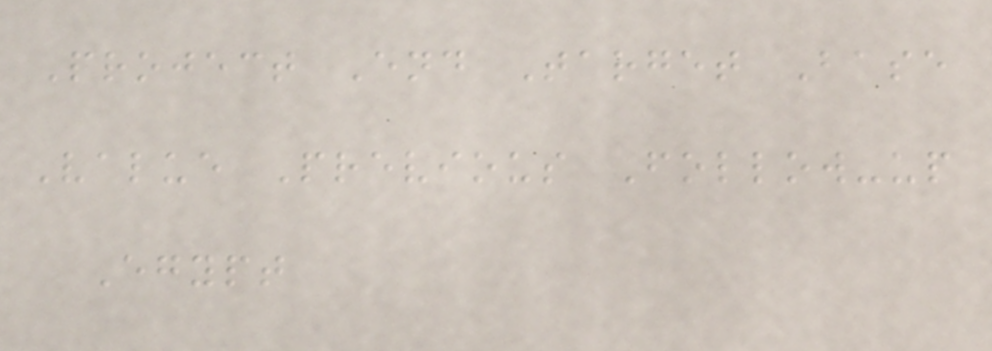Project End Target Base
Value Previous Follow-up
Egypt
